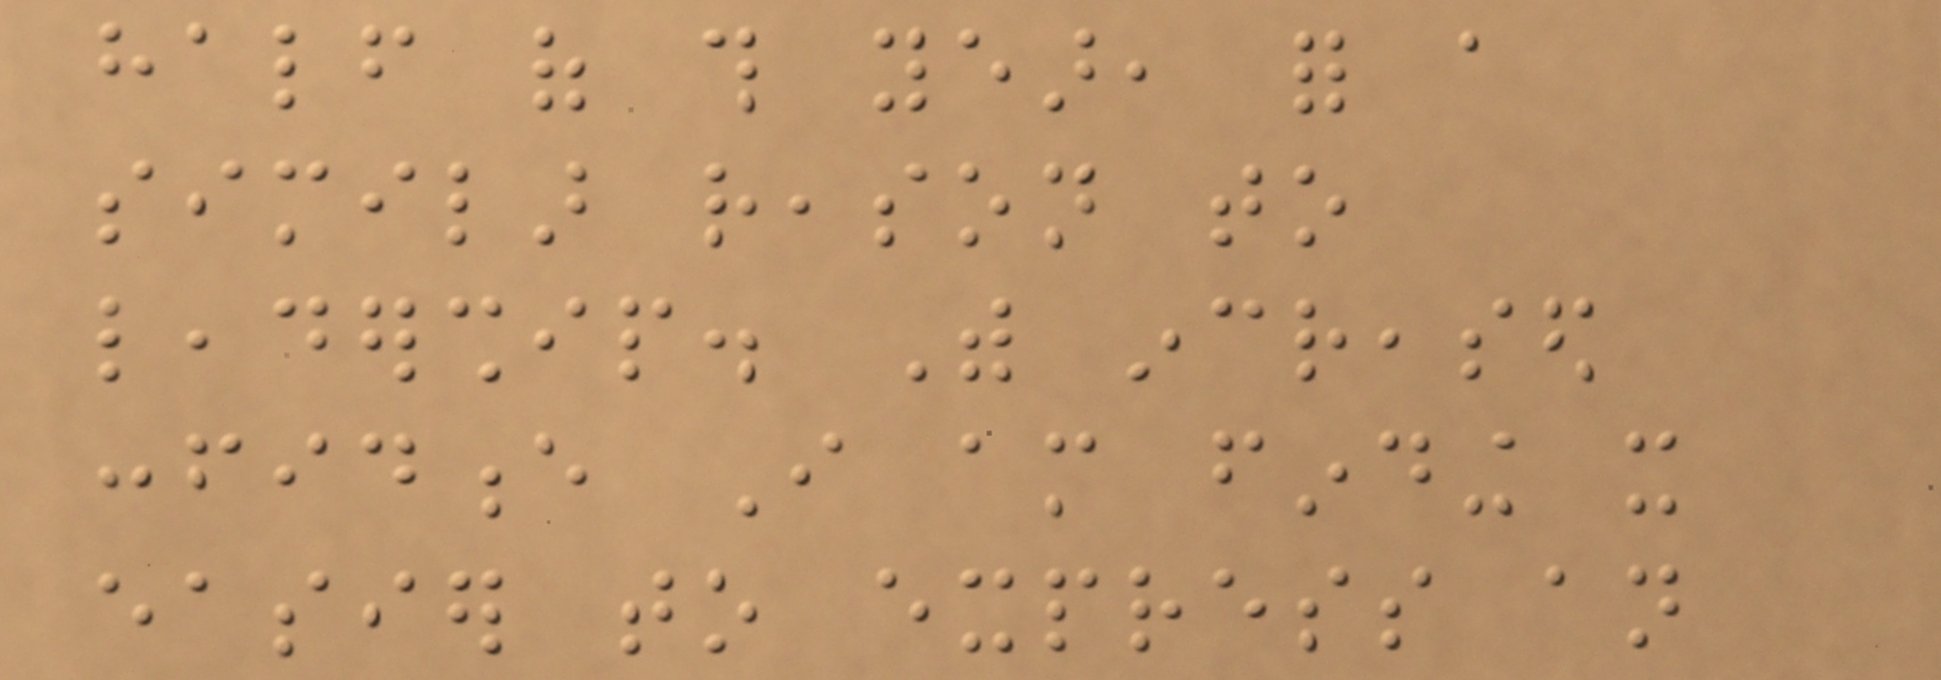half of this year, for a
similar reason to
leadership. With increased
confidence I am finding it
easier to express an
